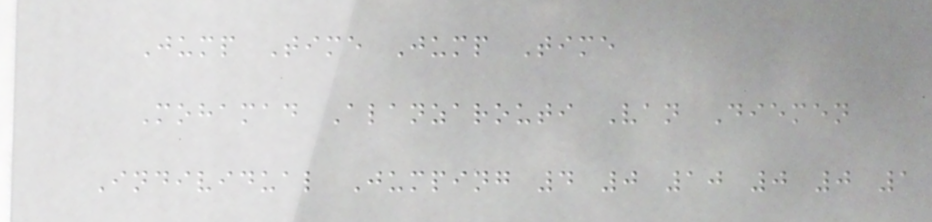Jump Time Jump Time
Mohamad Alanzarouti Van Diemen
Individual Jumping 4 0 10 0 0 1
